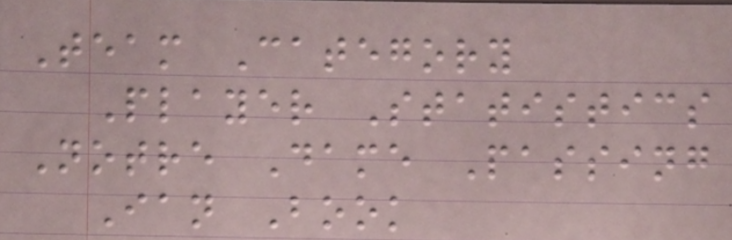Team Category
Player Statistics
Notre Dame Passing
Ian Book
